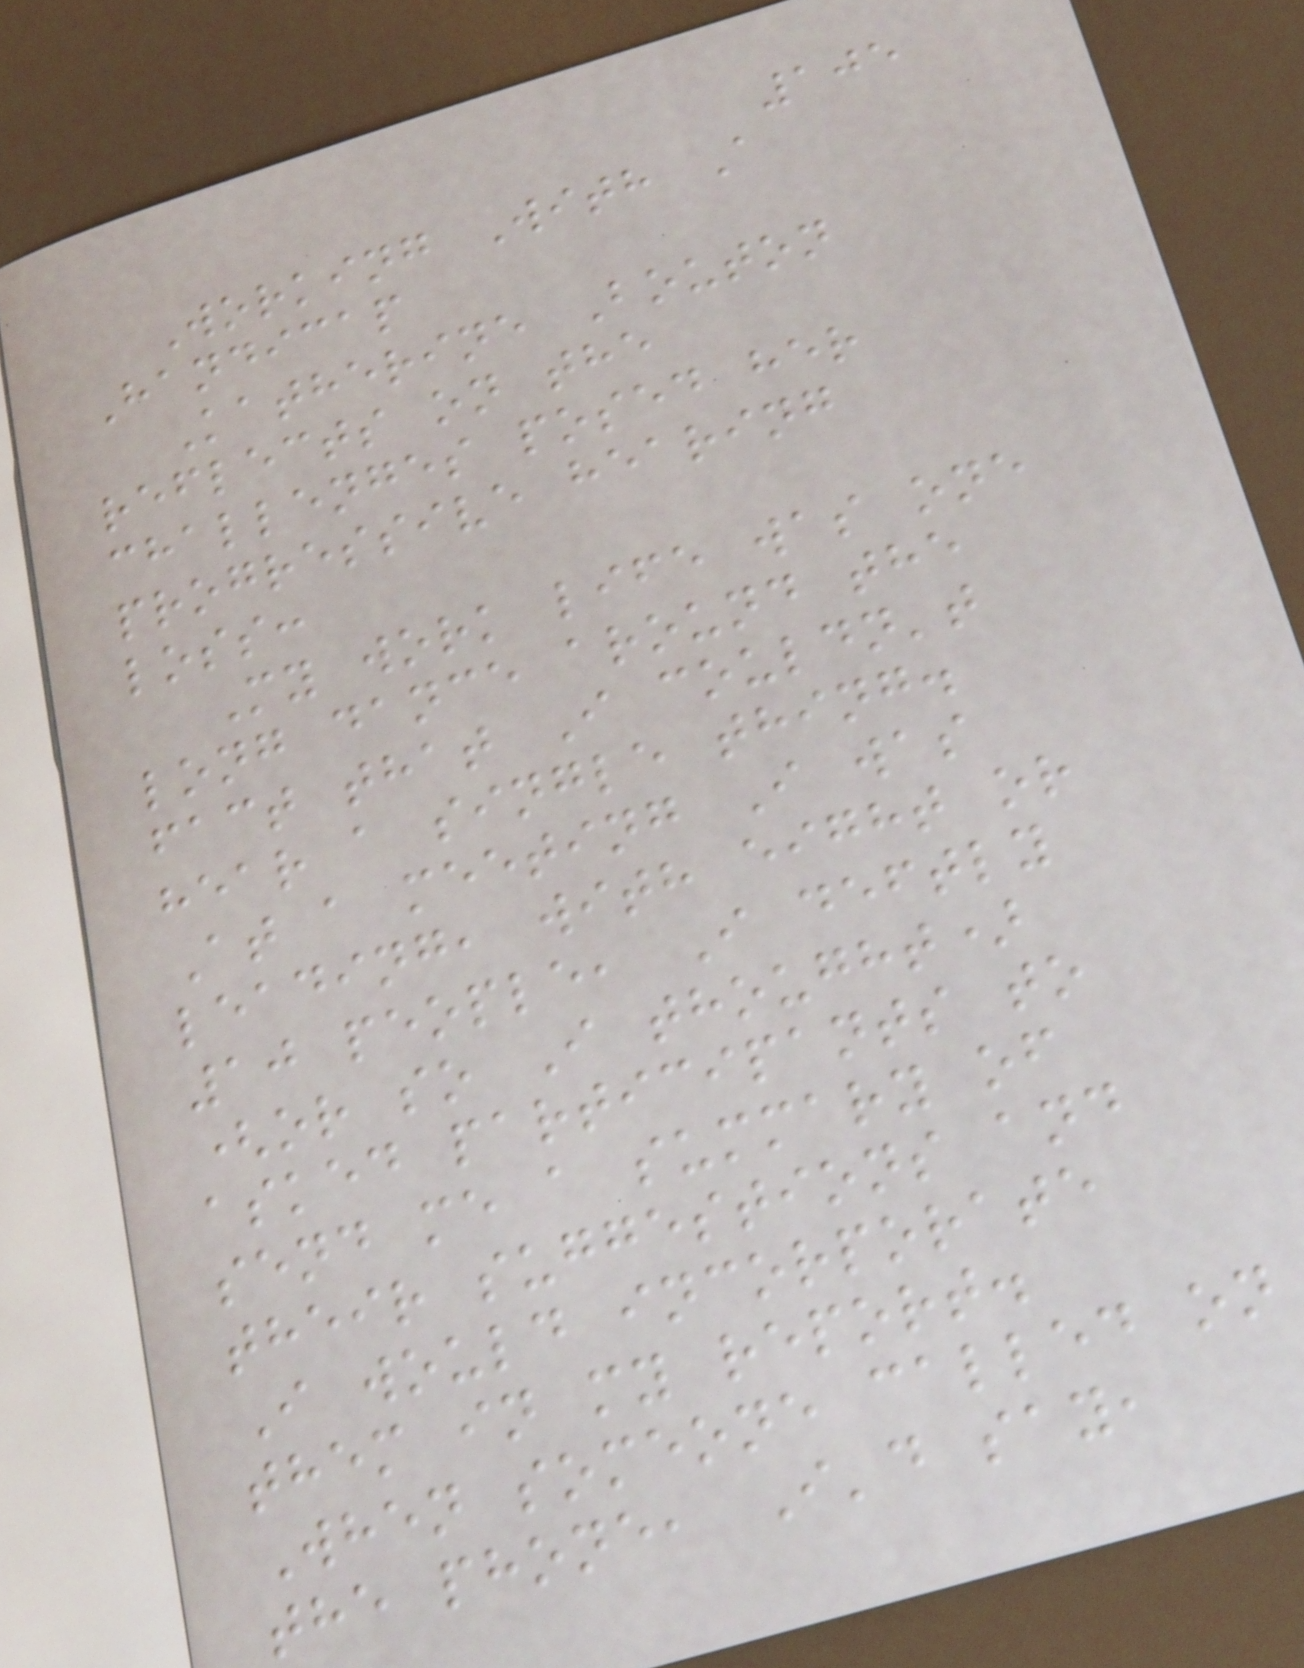105
Working With A
Handicap
Katherine Bouton
reflects on the
challenges posed her
progressive hearing
loss:
My work life was one
long dance around the
fact that I couldn't
hear a single thing.
At a meeting I was
leading, with eight or
10 people, I deftly
(or so I thought)
asked participants to
send me a summary of
their suggestions and
I would incorporate
them in my report.
When someone called on
the phone, I'd say,
